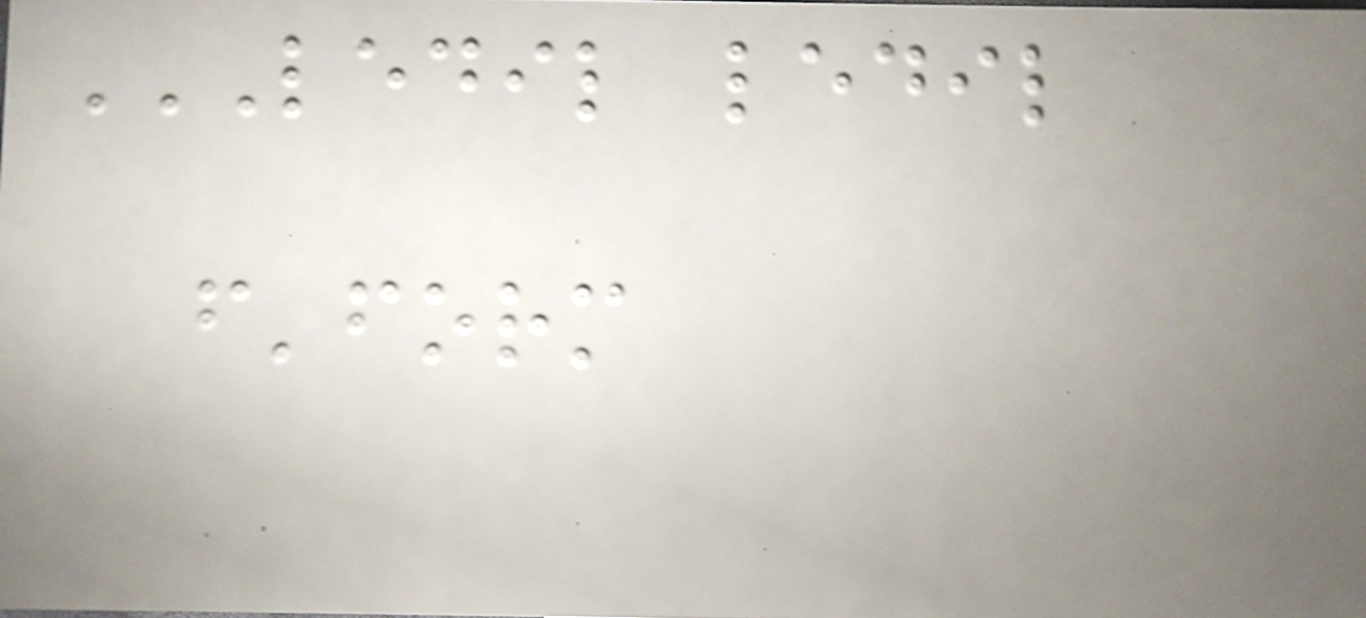LEDIL LEDIL
F'FORM
